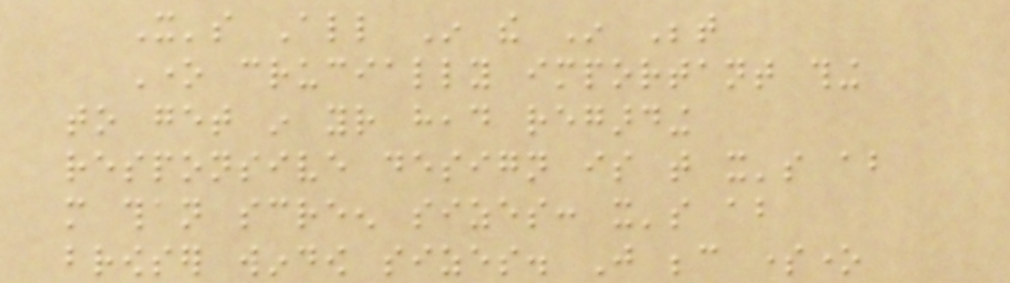It's All In the In Between
One crucially important thing
to get in your head regarding
responsive design is that it's about
more than screen sizes: it's about
browser window sizes. Just because someone
